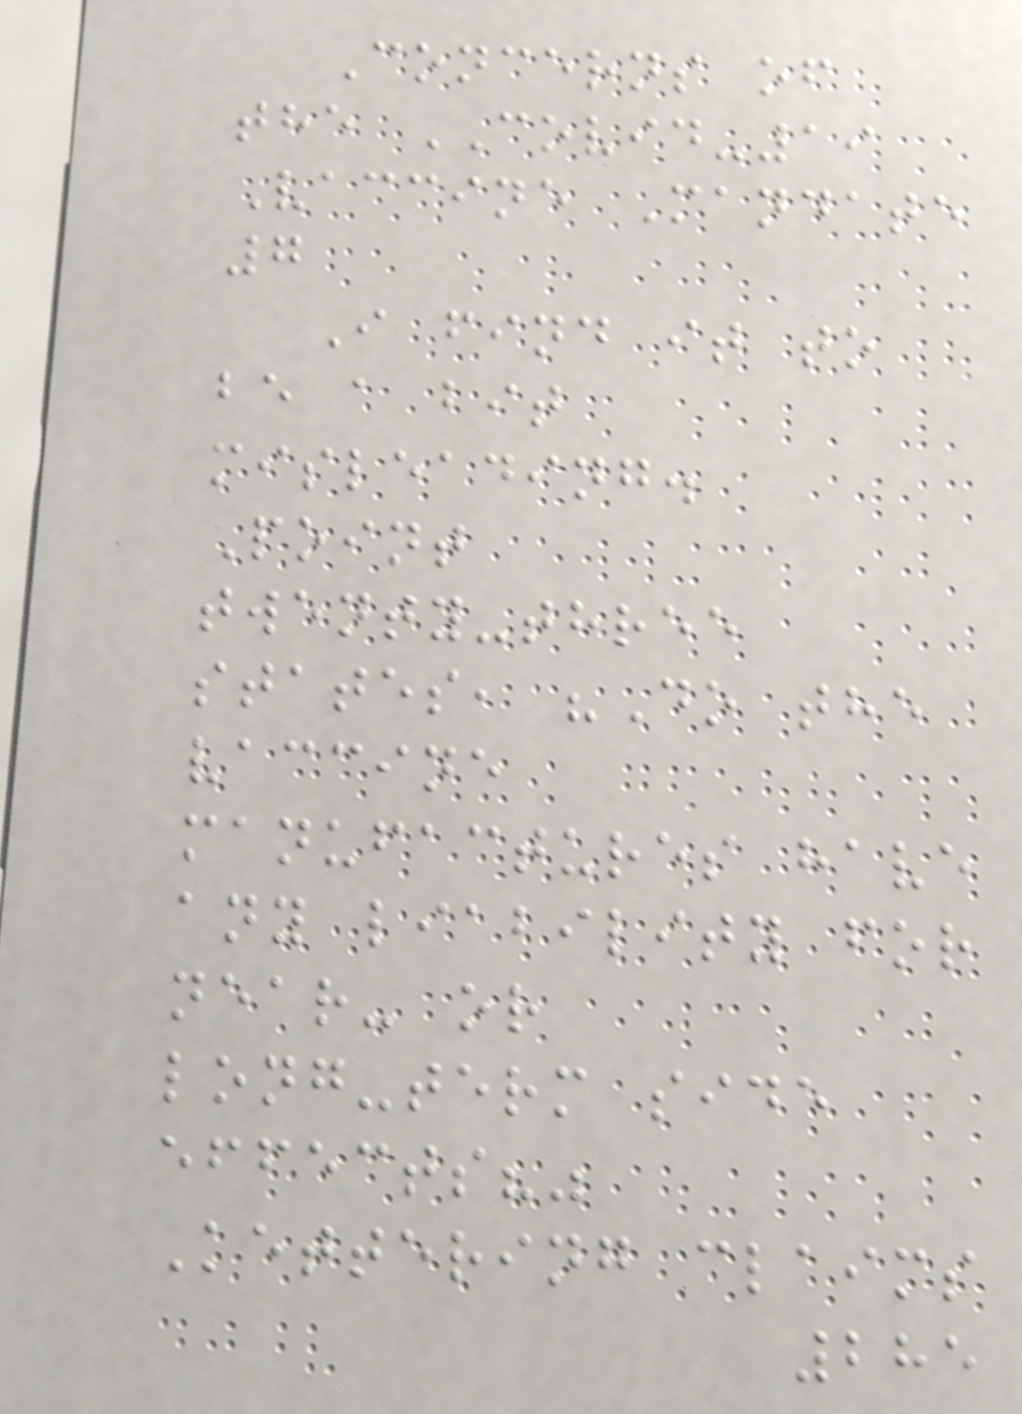Concerns of
the COVID-19
Vaccine Mandate
7
I find it to
be a bit
misleading.
Point
twenty-three
states, "Do the
vaccine
manufactures have
any liability for
near- or
long-term side
effects?"
Kettering claims
285
